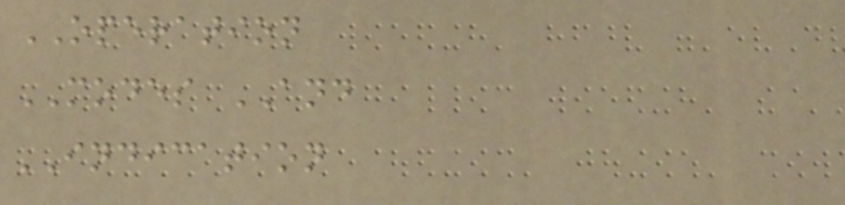OPERATION
MODES AND
INDICATION
